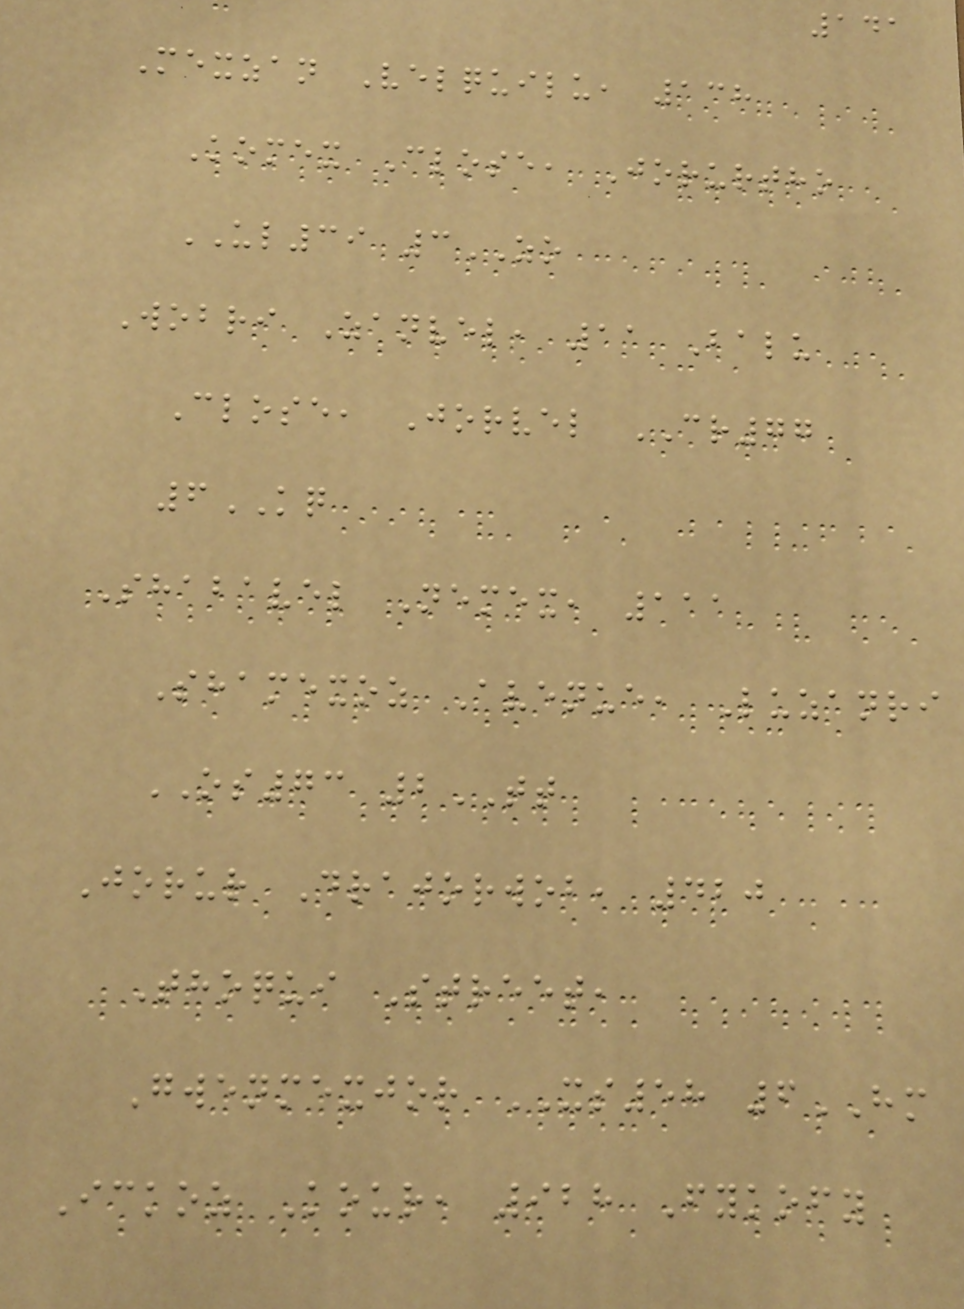141
Mexzan Velquilu, 138
Komex Close, Jorurtho
UL39 3ZO
Wobri Zanvel, 11 Balu
Close, Jorvel CR77
6KQ
Shabavel Nemex, 111
Shamexoz Avenue, Luzanri
OS73 2TT
Jorur Drajorwob, 420
Thoqui Street,
Gwenmexjor XS58 6HM
Ickoz Kour, 928 Fykofy
